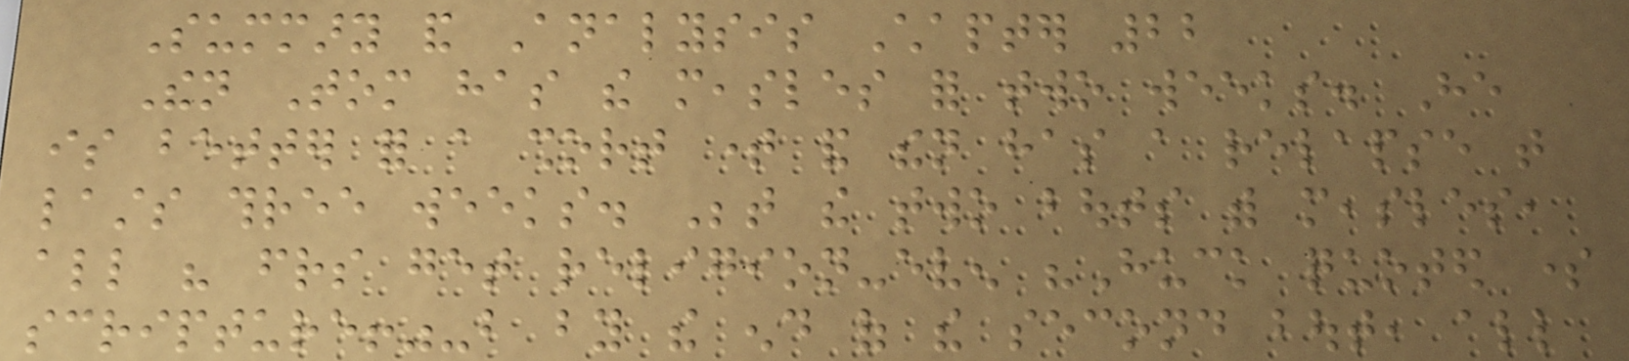Summary and Analysis Chapter 22
Then Tom has the measles for two weeks. He
is better for a short time and then has a relapse that
lasts three weeks. Between the two bouts with measles,
all his friends get religion-even "Huck quoted some
scripture!"-but by the end of the second bout, all
